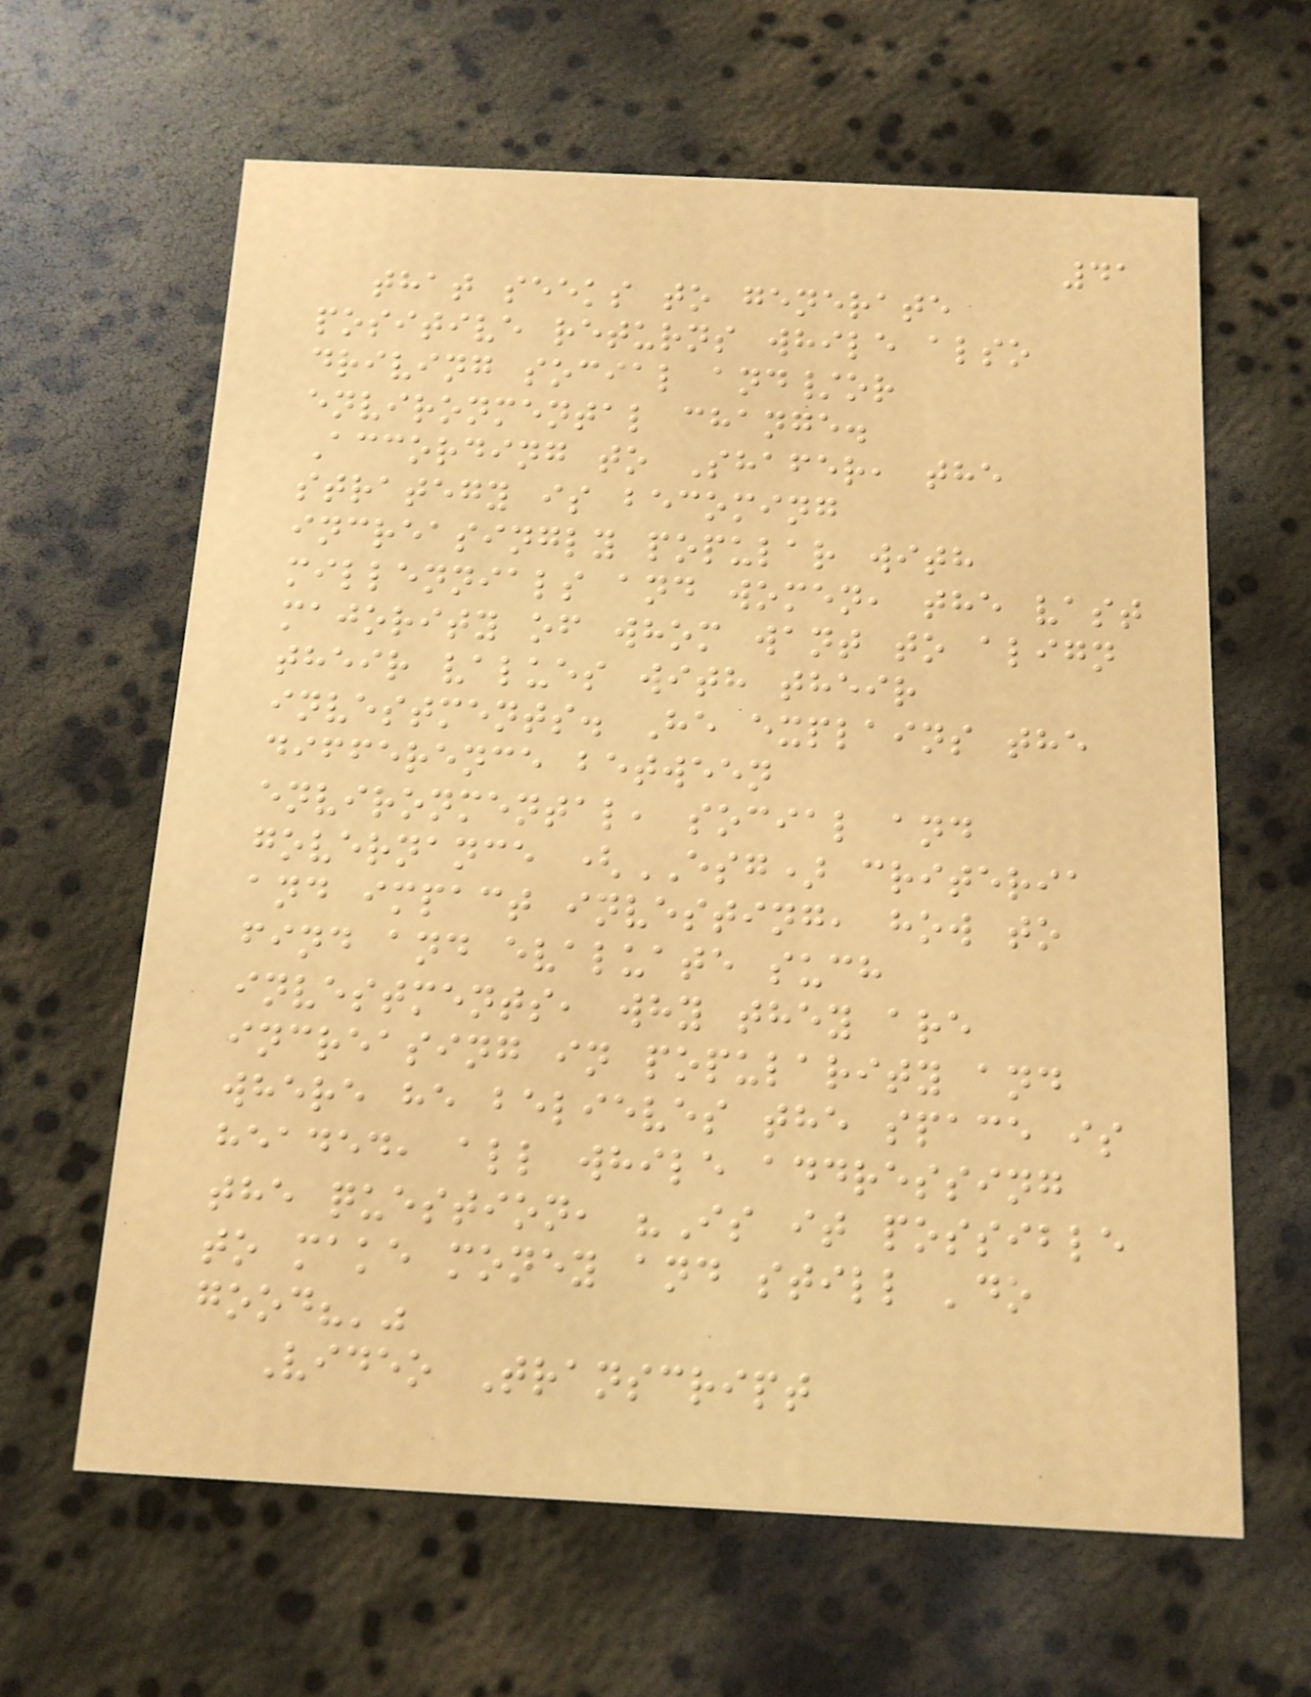41
that seeks to generate
positive returns while also
driving social and/or
environmental change.
According to Shafer, the
strategy is becoming
increasingly popular with
millennials and women, the vast
majority of whom want to align
their values with their
investments. He explains the
difference between
environmental, social and
governance (ESG) criteria
and impact investing, how to
find and evaluate such
investments, why they are
increasing in popularity and
where he believes the space is
headed, all while addressing
the question, "Is it possible
to make money and still 'do
good?'"
Video Transcript
